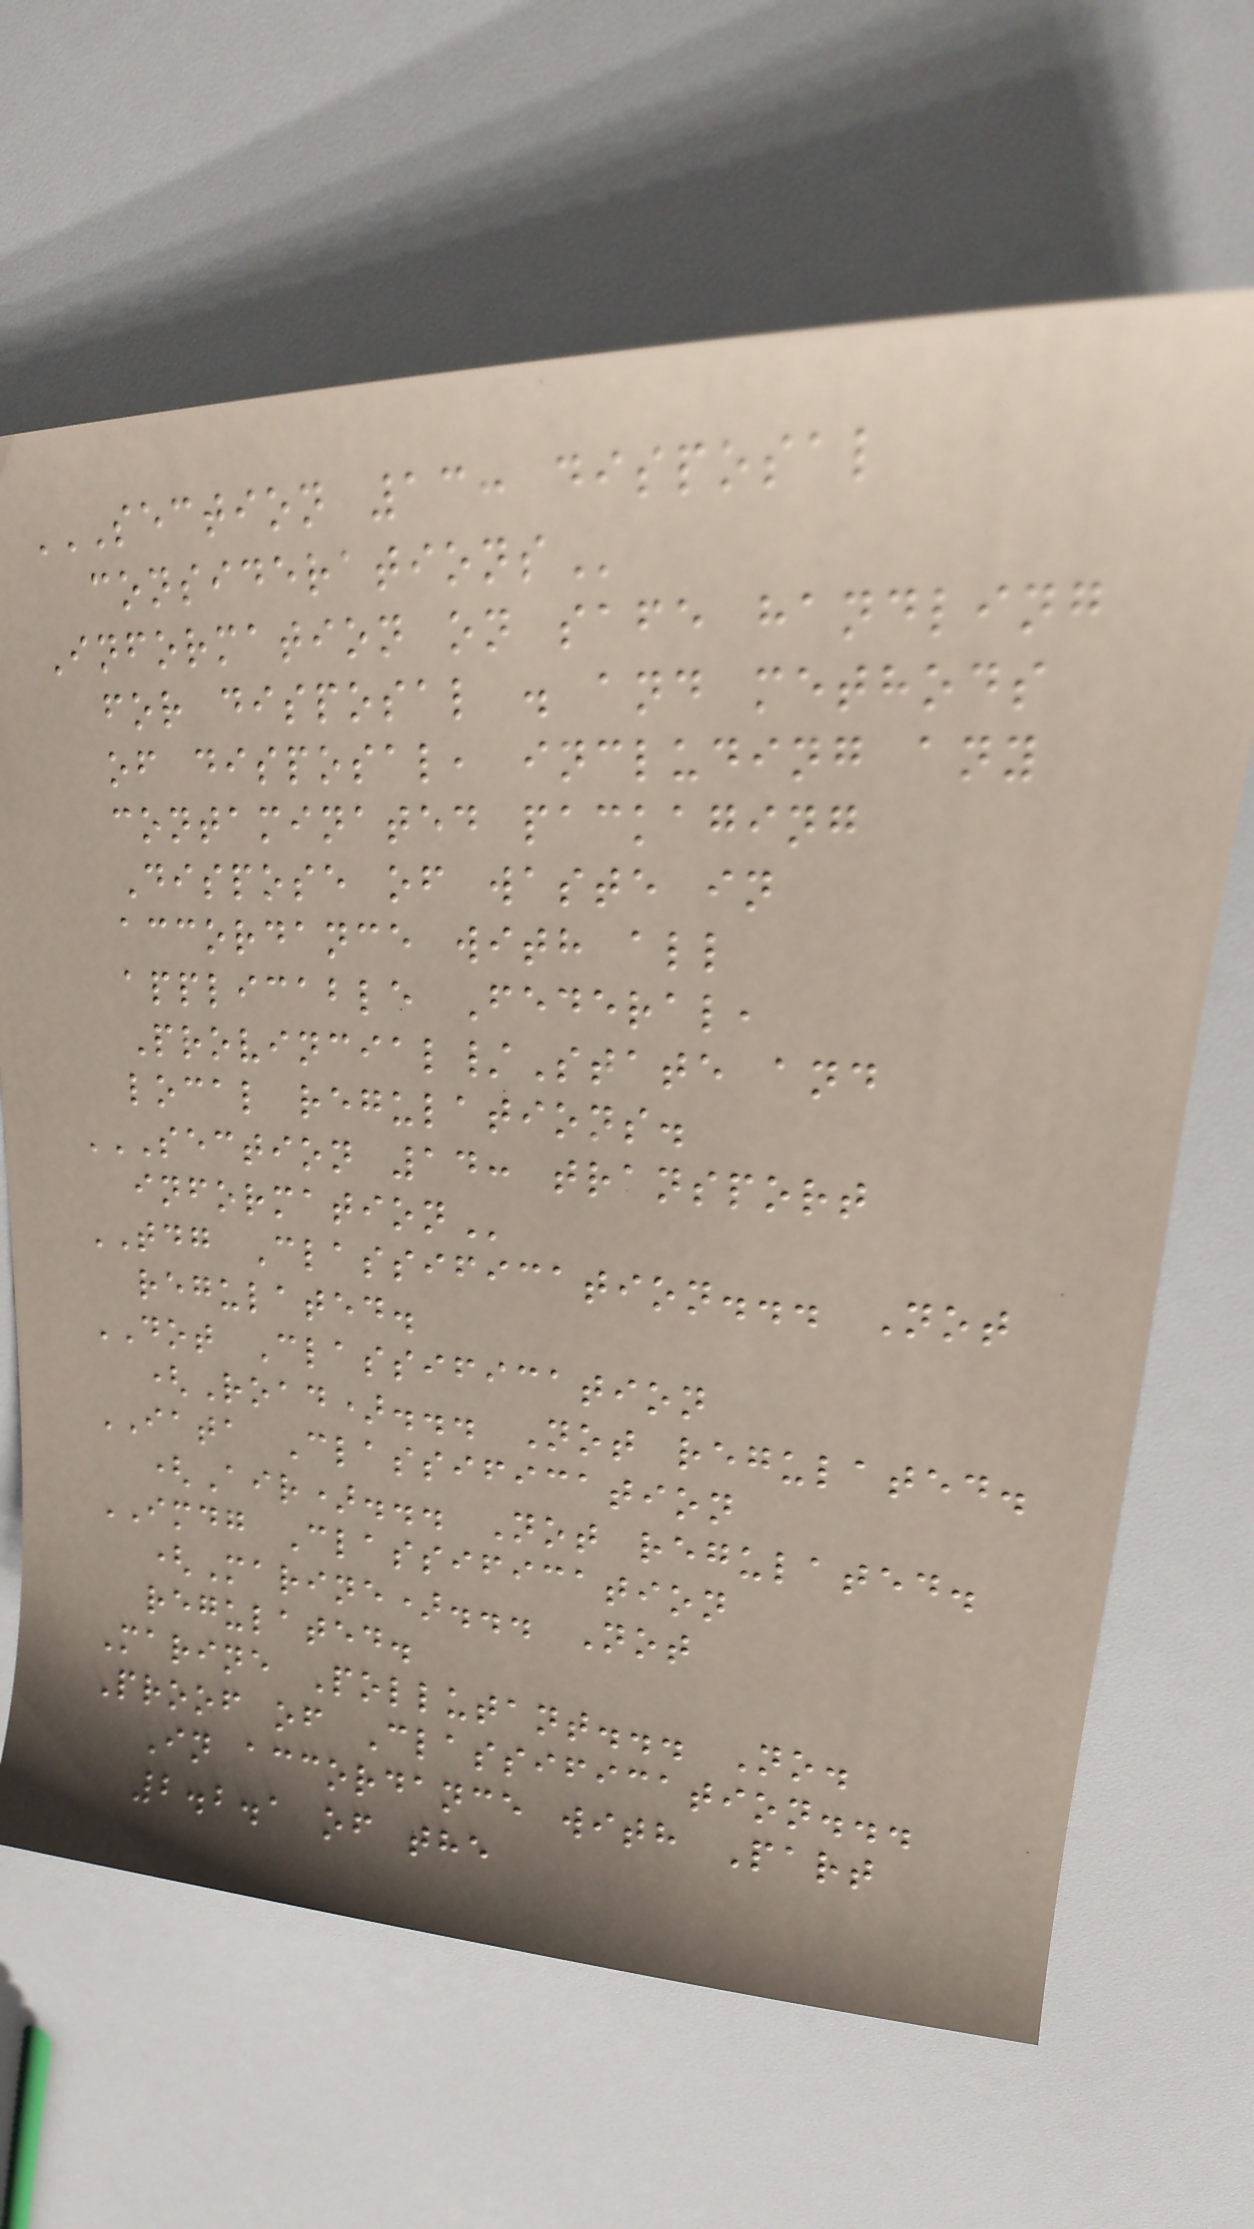SECTION 13: DISPOSAL
CONSIDERATIONS
Information on safe handling
for disposal . and methods
of disposal, including any
contaminated packaging
Dispose of waste in
accordance with all
applicable Federal,
Provincial/State and
local regulations.
SECTION 14: TRANSPORT
INFORMATION
TDG Classification... Not
regulated.
DOT Classification
(Road)... Not regulated.
IATA Classification
(Air)... Not regulated.
IMDG Classification
(Marine)... Not
regulated.
Marine Pollutant... No.
Proof of Classification...
In accordance with Part
2.2.1 of the
